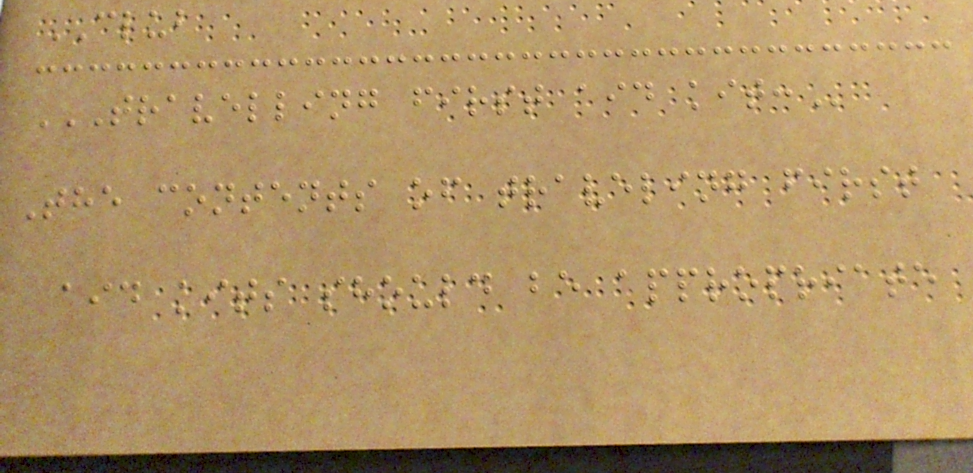CLUB
TRAVELLING FIRST AID KIT:
The contents of traveling first
aid kits should be appropriate
